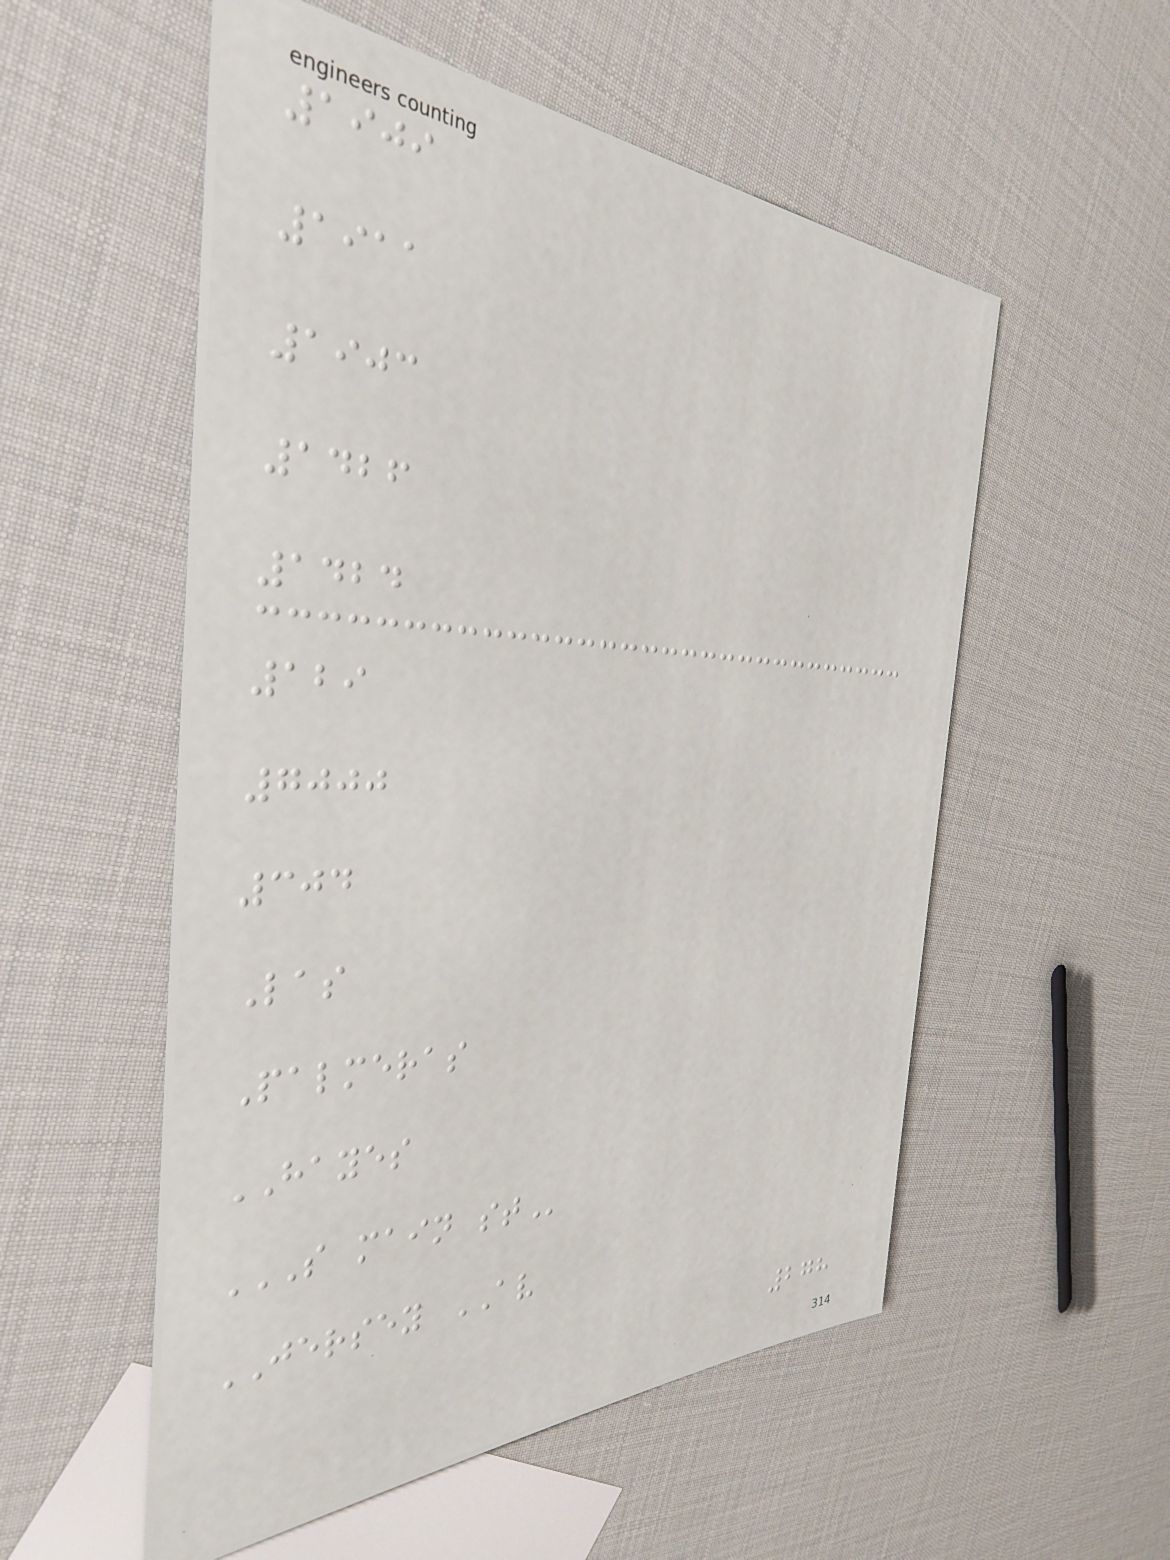1909
1911
1903
1426
1424
129
7000
304
Las
Palmeras
HAYES
S MAIN ST
JERSEY AV
278
